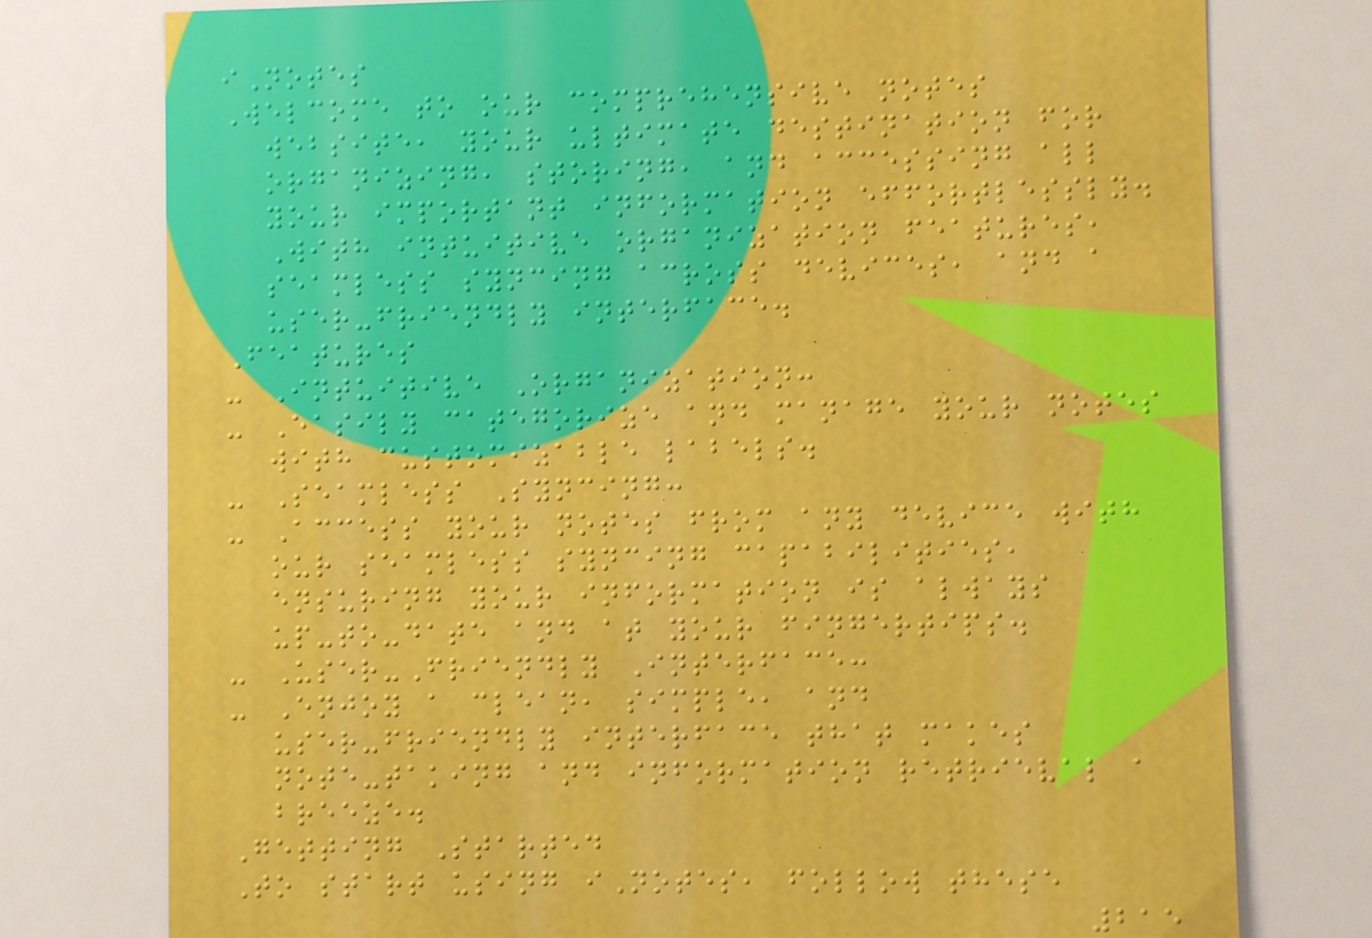iNotes
Welcome to our comprehensive notes
website, your ultimate destination for
organizing, storing, and accessing all
your important information effortlessly.
With intuitive organization features,
seamless syncing across devices, and a
user-friendly interface.
Features
- Intuitive Organization:
- Easily categorize and manage your notes
with customizable labels.
- Seamless Syncing:
- Access your notes from any device with
our seamless syncing capabilities,
ensuring your information is always
up-to-date and at your fingertips.
- User-Friendly Interface:
- Enjoy a clean, simple, and
user-friendly interface that makes
note-taking and information retrieval a
breeze.
Getting Started
To start using iNotes, follow these
215
